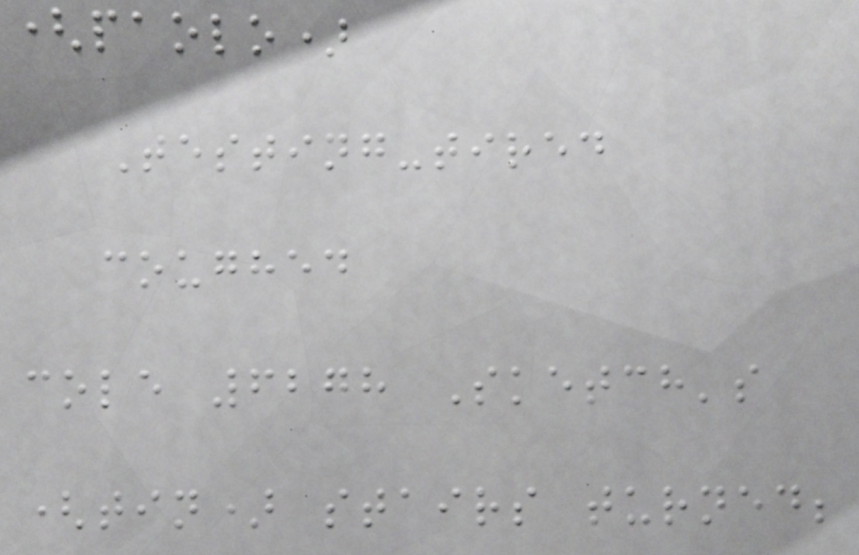(paolo)
Testing-tired
coughed
cole 6278 Sketch's
(tin) stairs turned;
